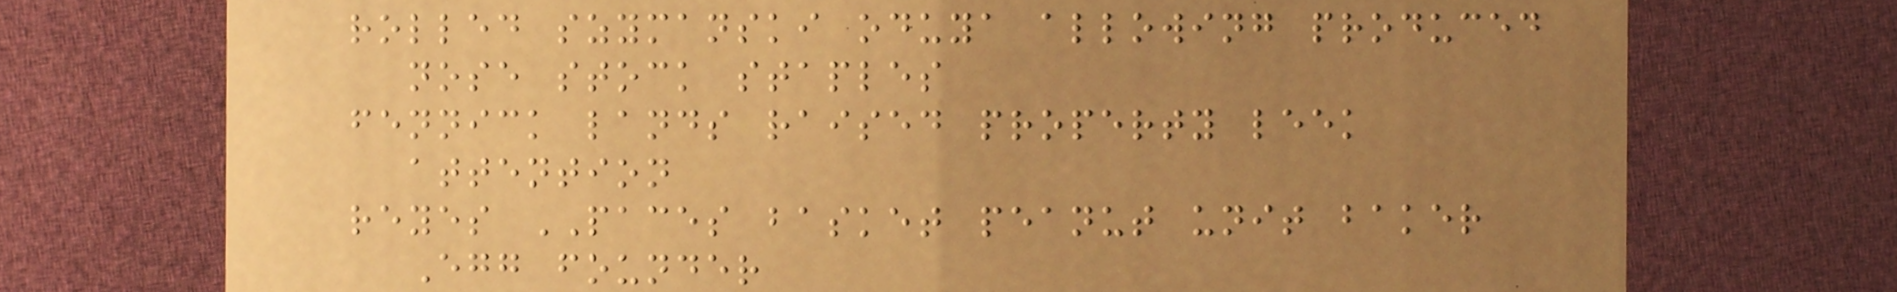rolled szymanski oduya allowing produced
nose stock staples
fennick lands raised property leek
attention
reyes PACES basket peanut unit baker
Egg founder
